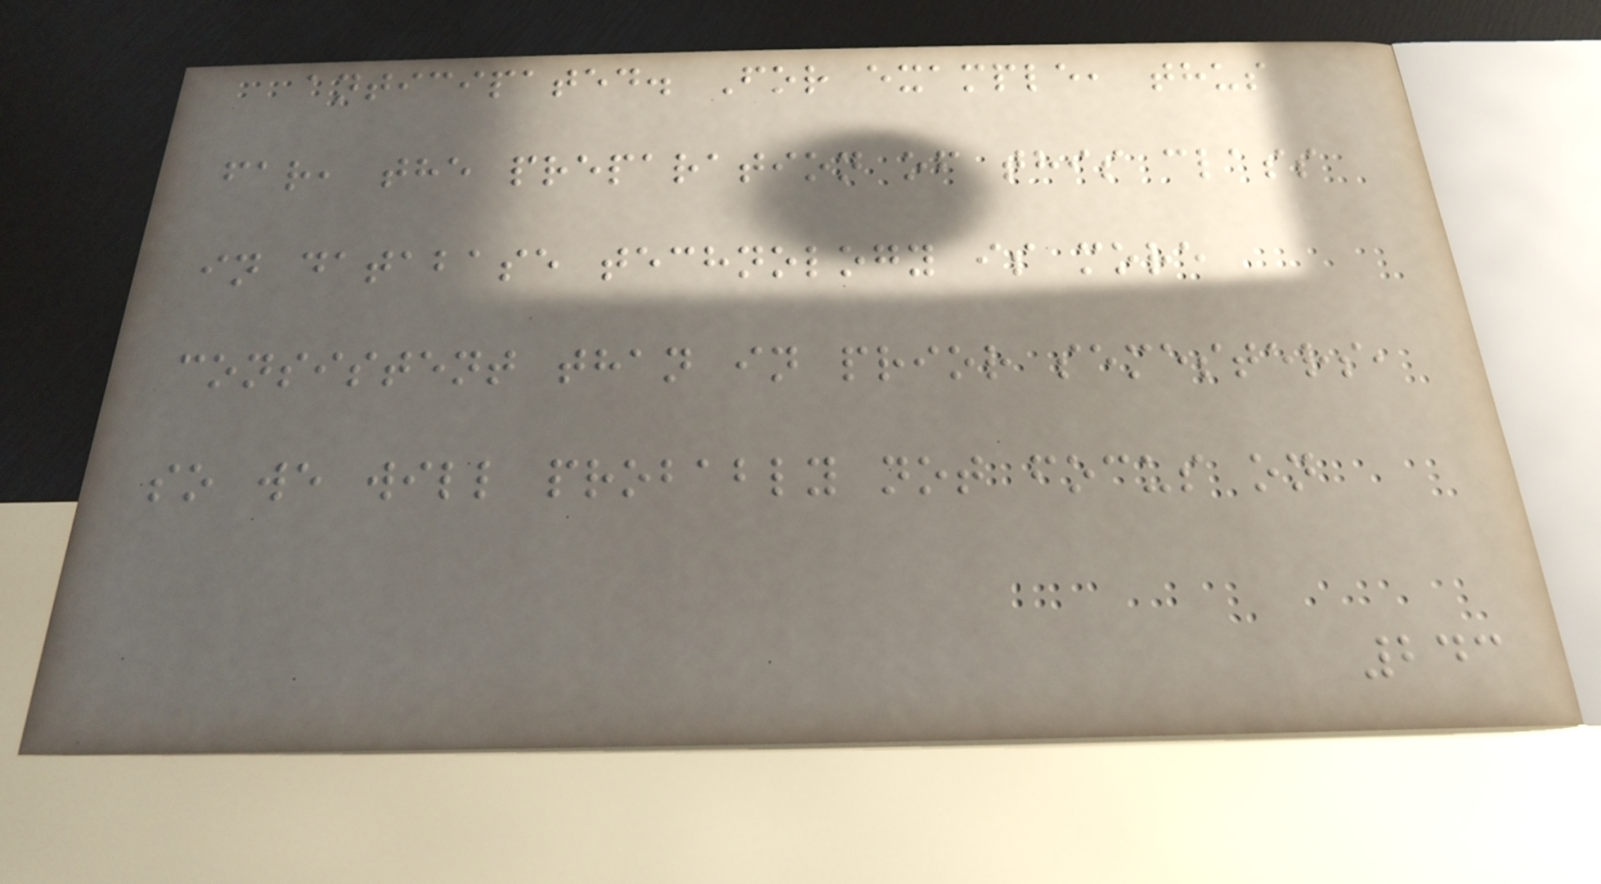anticipated. For example, thus
far, the preparation of this class
in database technology is more
consistent than in prior semesters,
so we will probably not focus on
243
